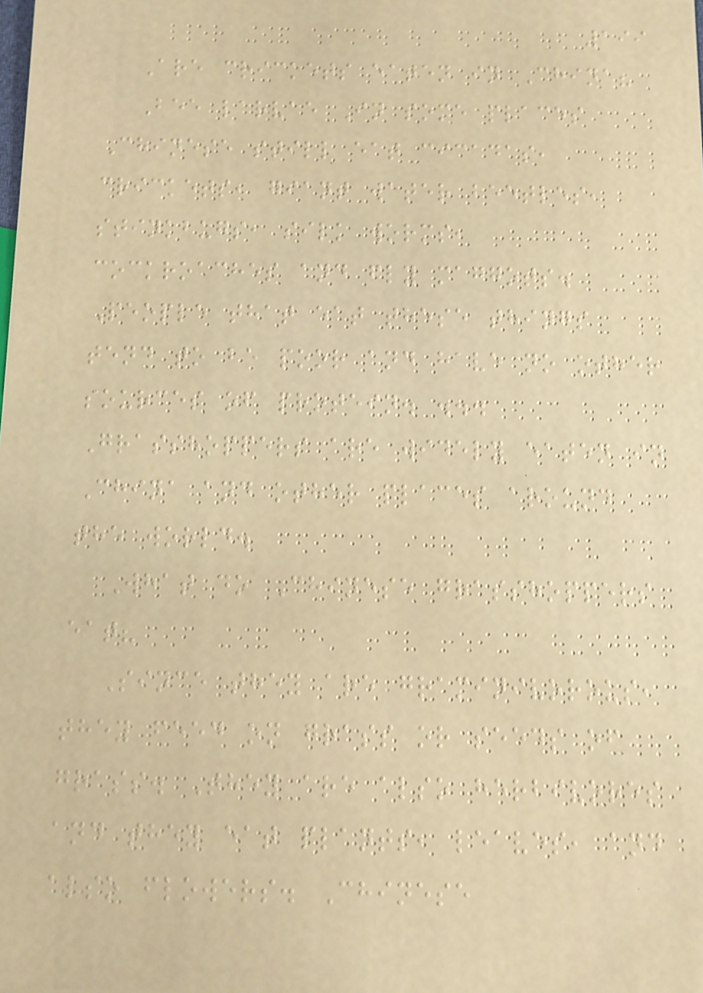199
Are crickets eaten in China?
Bee larvae In some places
Chinese still eat cicadas,
crickets, giant water beetles,
stinkbugs, silk worms,
cockroaches and fly maggots.
People that eat these things
tend to be poor and have no other
sources of protein. ...
Grasshoppers are widely eaten in
China and other places around
the world.
What do Chinese grasshoppers
eat?
Since they are graminivorous,
they feed on grass or seeds of
grass. They are also herbivores
and they eat plants, leaves, and
also flowers. Chinese
